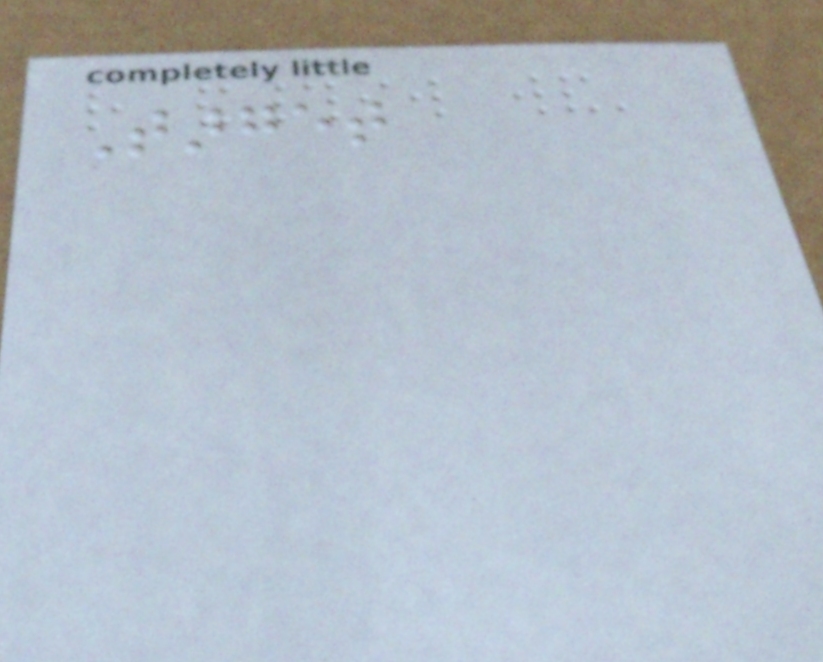Target
